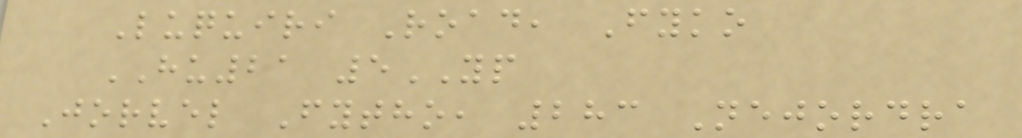Luquiri Road, Fyko
HU21 5YP
Jorvel Fytho, 283 Nejordra
